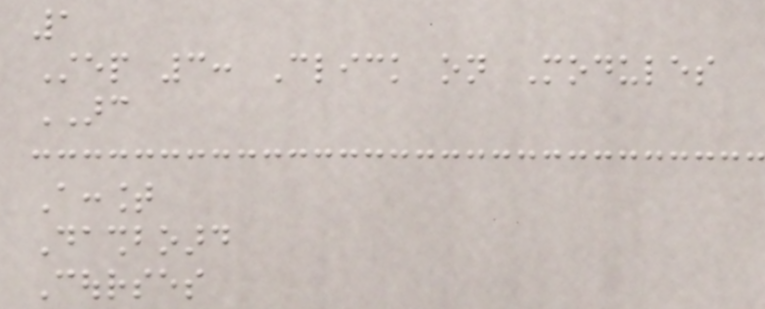1
Step 3: Click on Modules
ARC
Account
Dashboard
Courses
